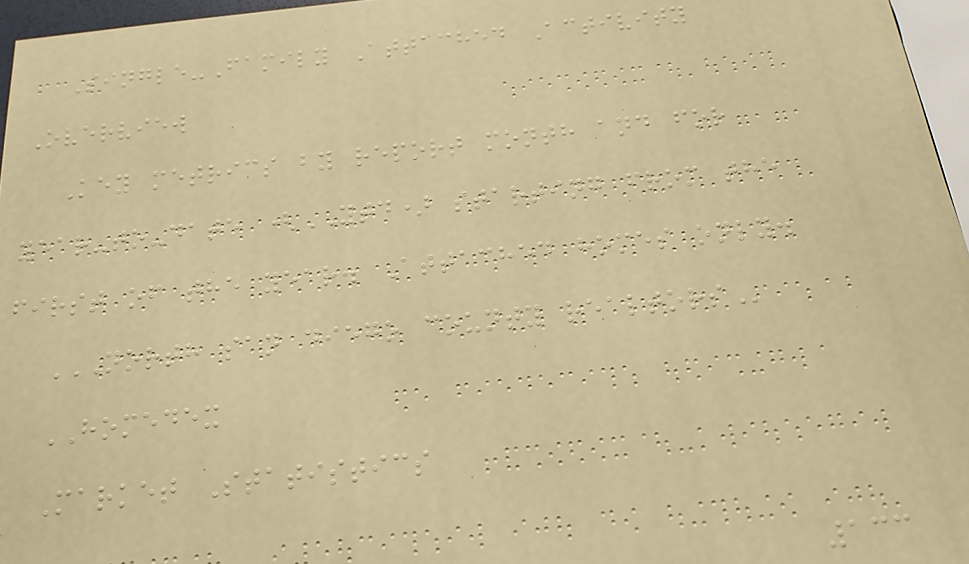Single-Family Attached Activity
Overview
Key metrics by report month and for
year-to-date (YTD) starting from the
first of the year. Attached homes only.
NORTH SAN DIEGO COUNTY REALTORS
HOMEDEX
Market Statistics
133
